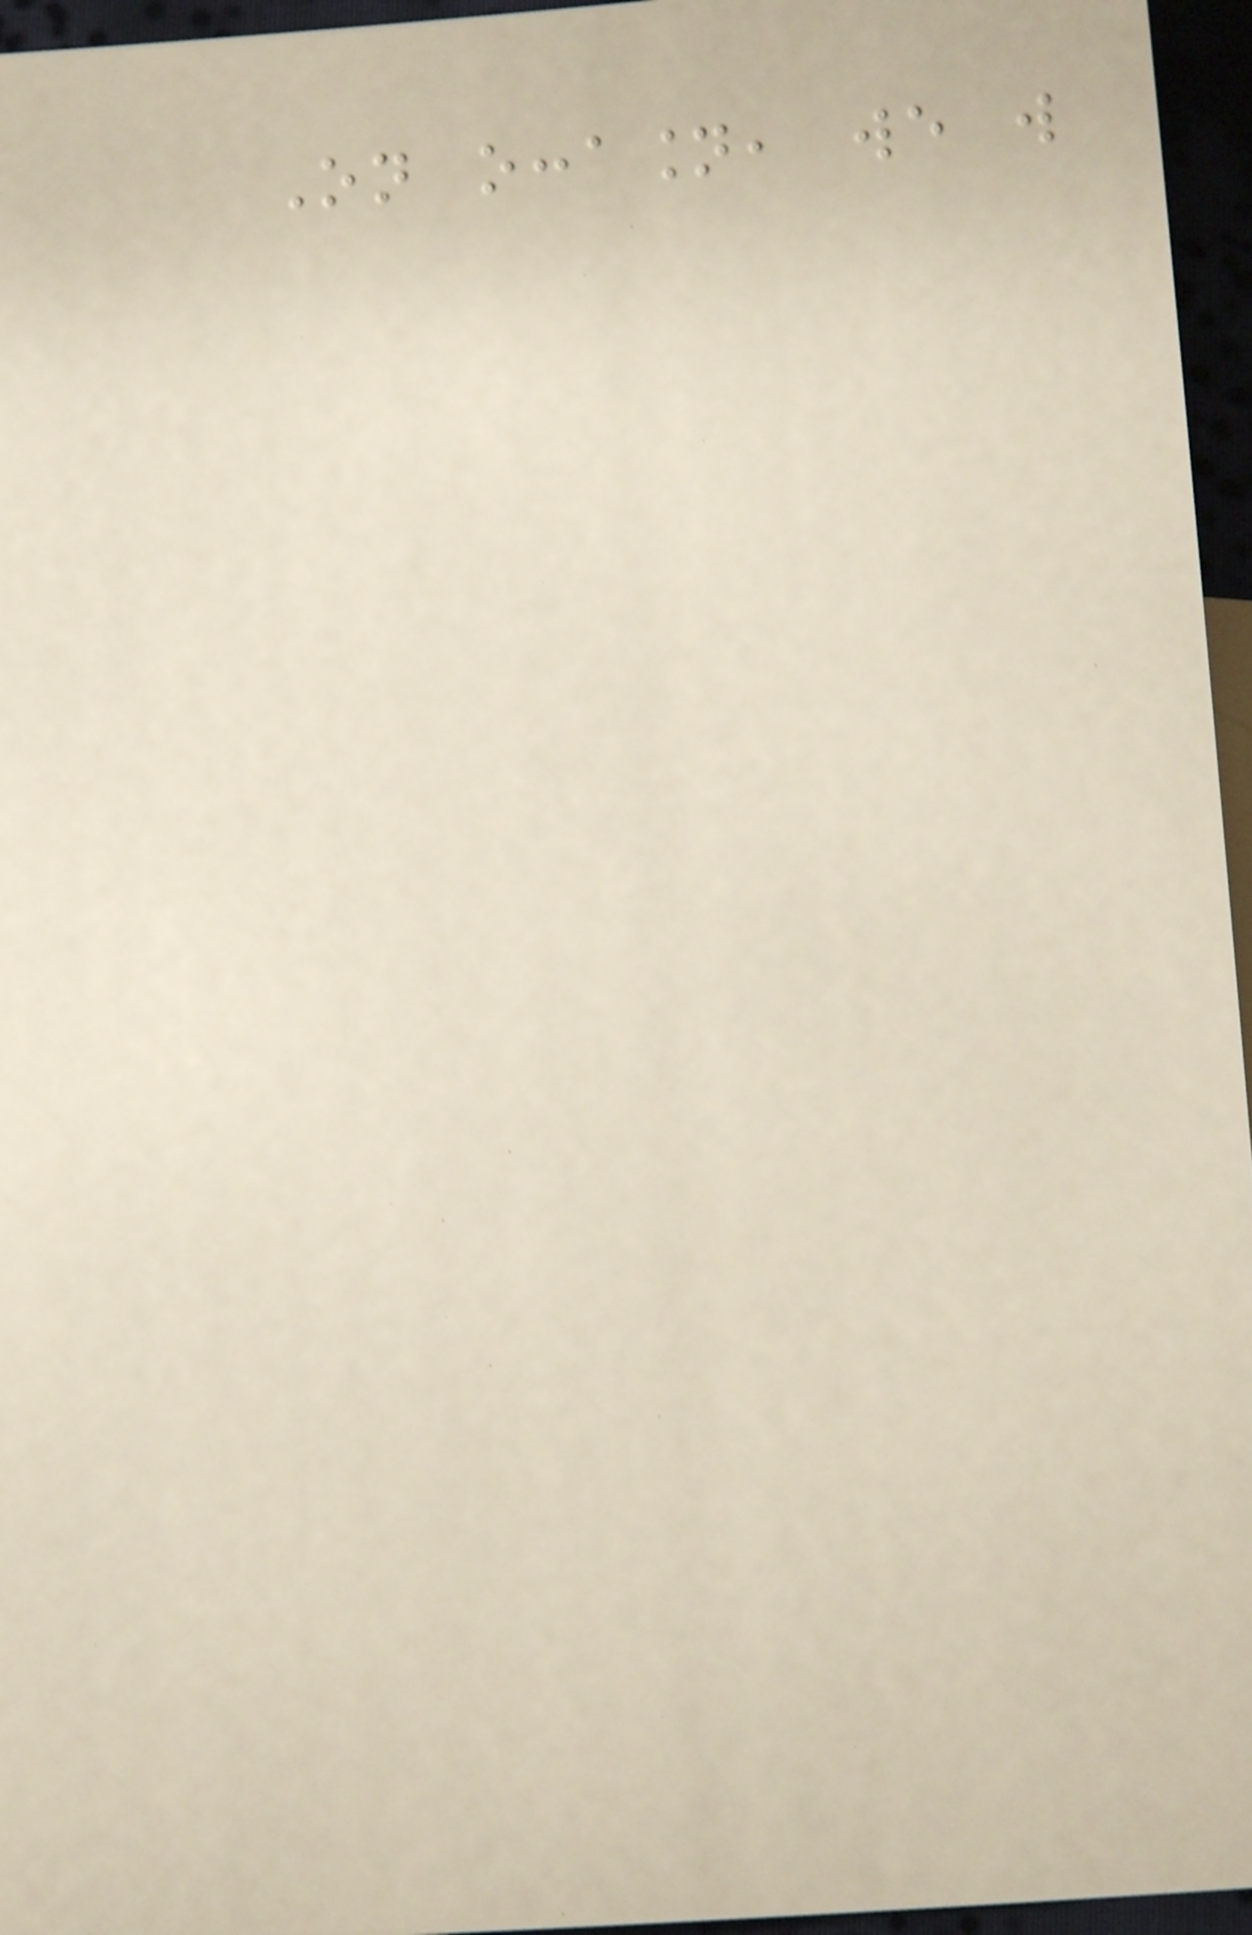On occasion, we will
